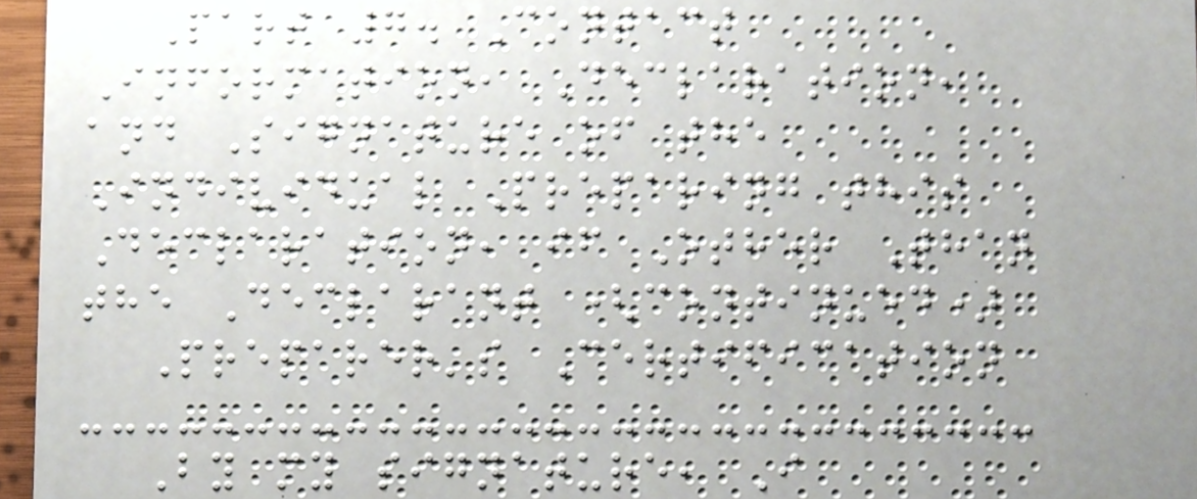Part 7. Contact
Information, Declaration,
and Signature of the
Individual Preparing this
Declaration, if Other Than
the Declarant (continued)
Preparer's Certification
By my signature, I
